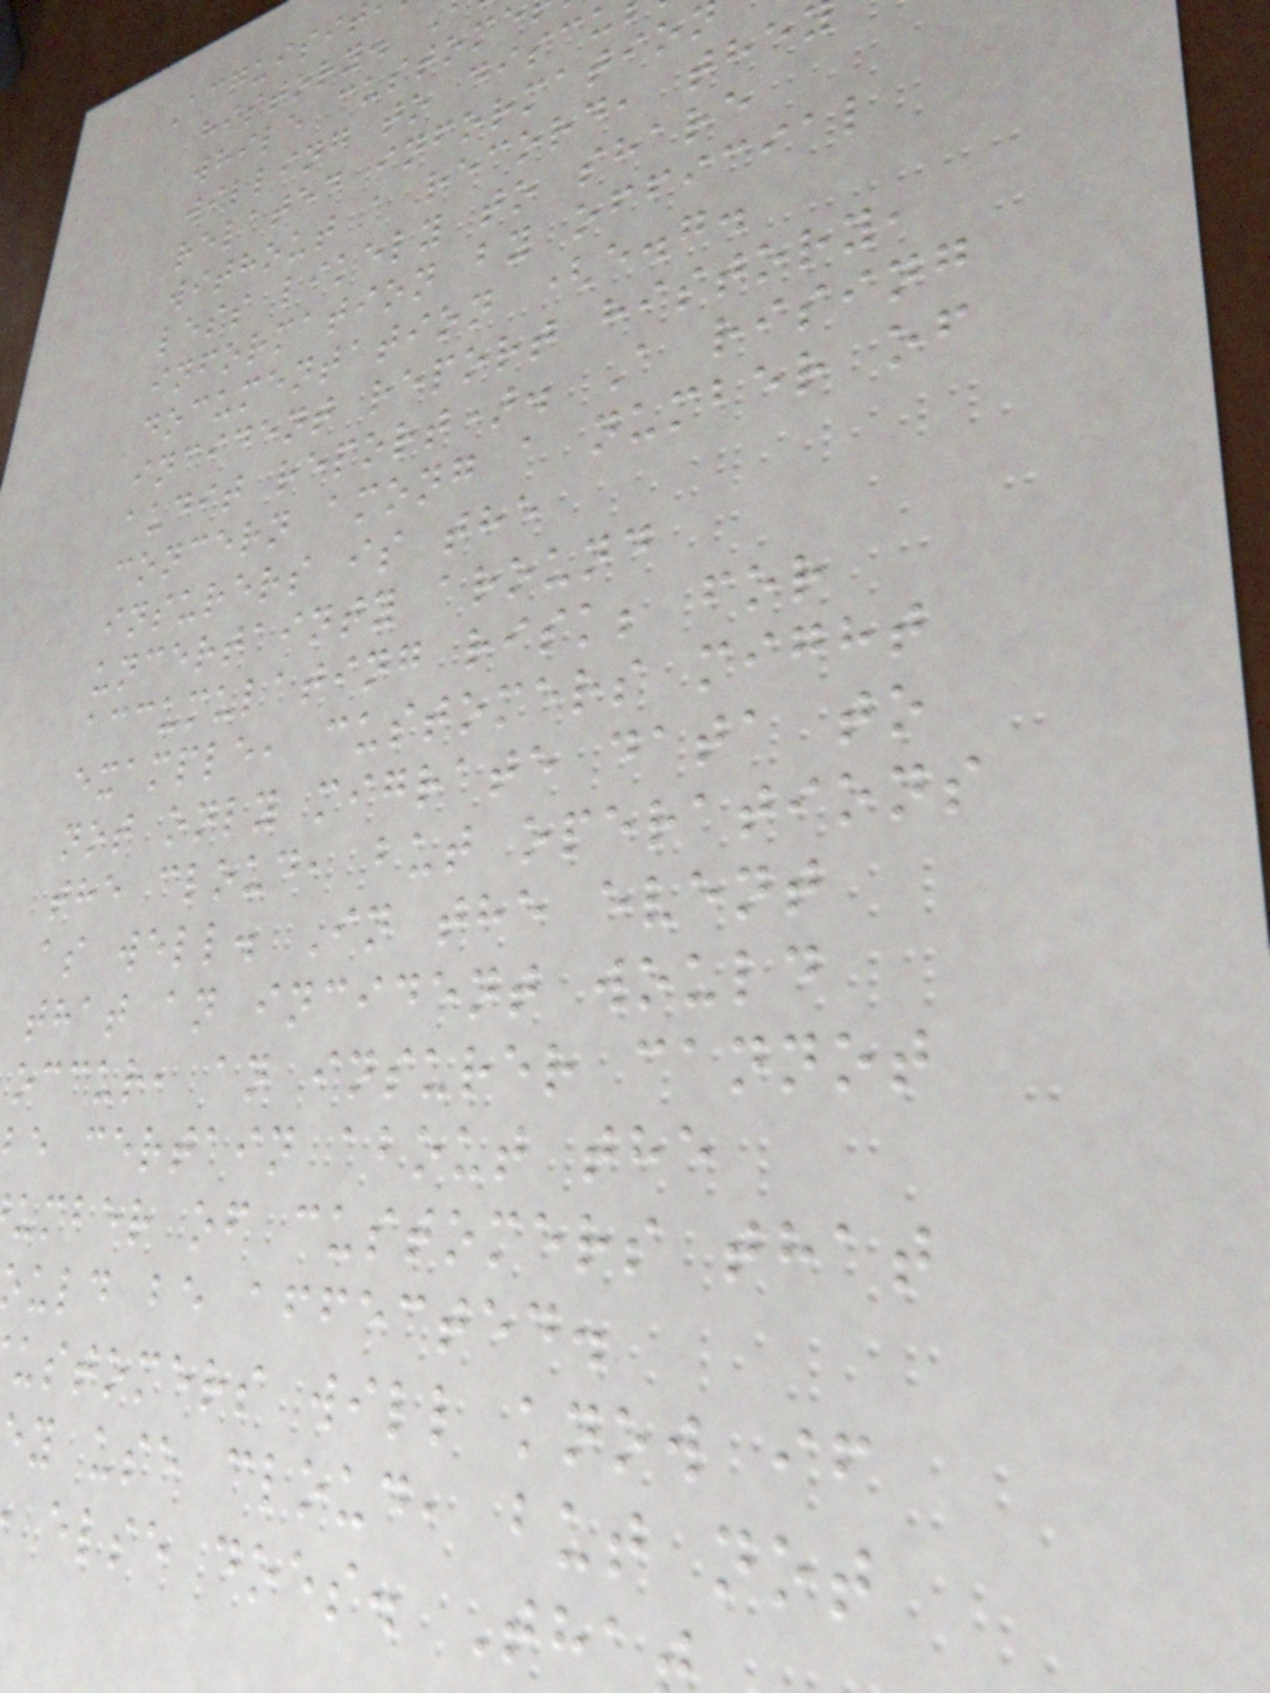Acquisit
history.
while custome
willing to disc
related informatio
without a record, the
less likely to share
information by official
documentation (e.g.
incident report history,
audit report). A rising
concern among a number of
insurers is the
uncertainty around
accumulating risk; for
example, customers might
not only migrate data to
the cloud, but operations
as well. In the event
that an incident would
occur, an insurer cannot
e certain about the
umber of customers that
uld be affected.
ustomers will know if
y use cloud, but not
else does. Tha
